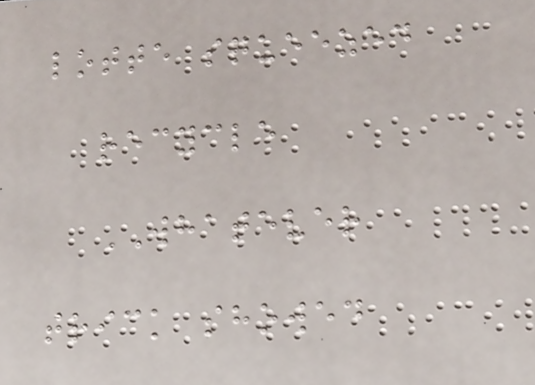lotte squeezed
recycle
WHATEVER
trick showed
